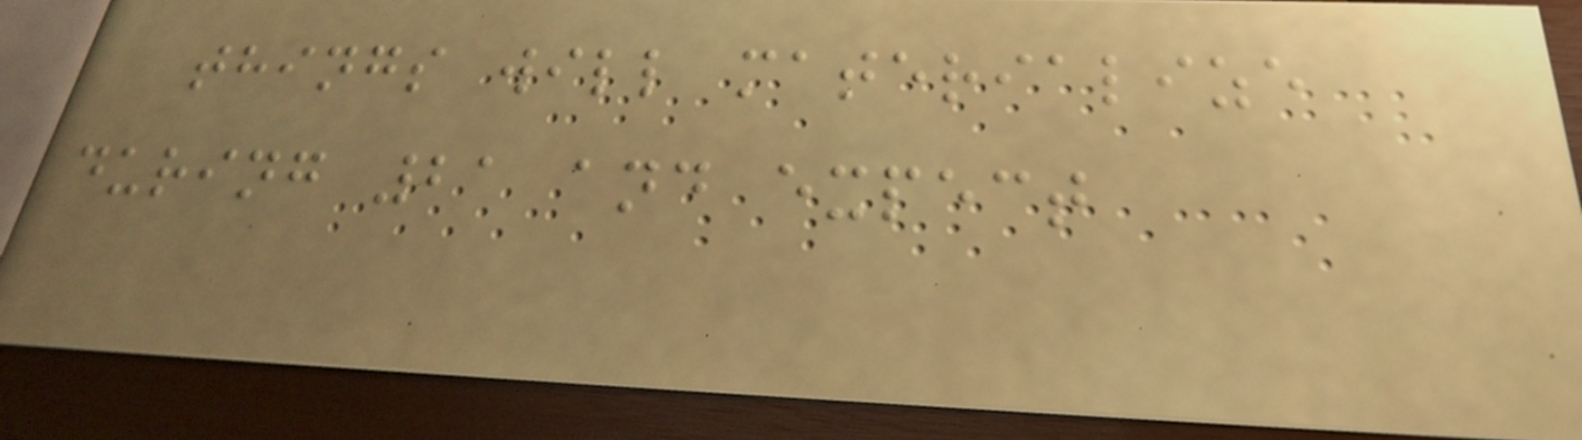things will materialize
during 21 and expect
